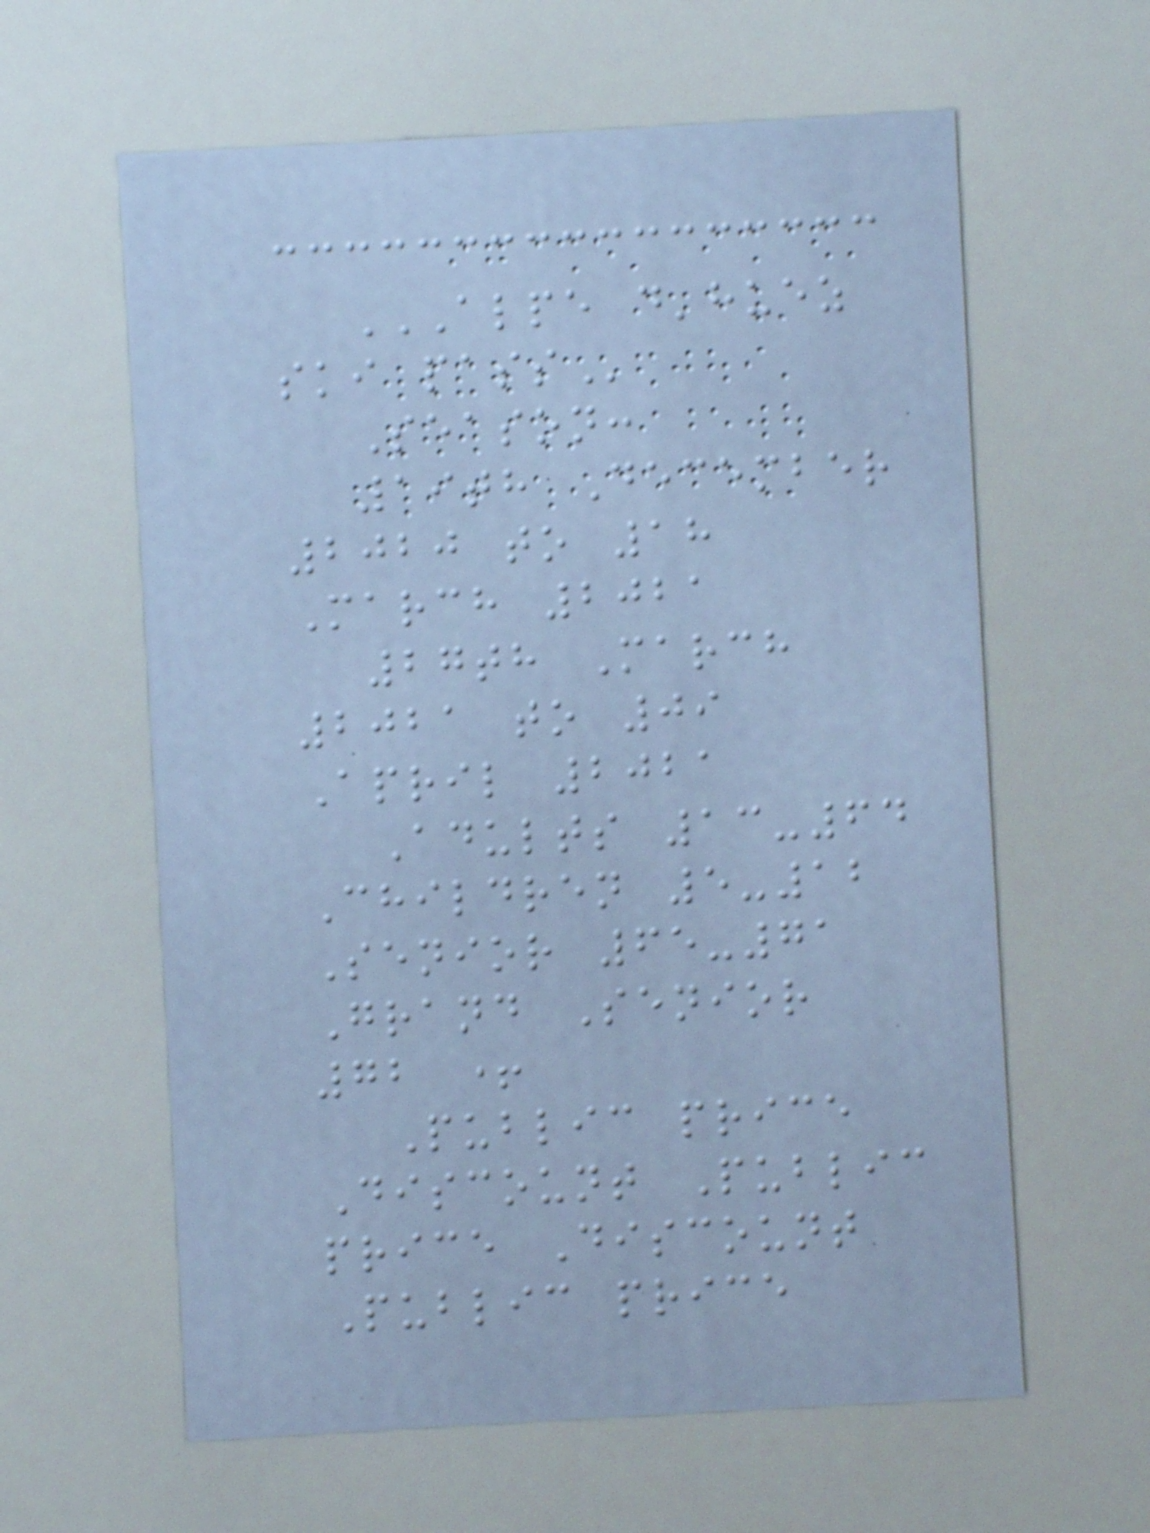ALPE D'HUEZ
SKI PASS
Season:
19th December
2020 to 18
March 2021
27th March
2021 to 09
April 2021
Adults 13-64
Children 5-12
Senior 65-71
Grand Senior
72 +
Public price
Discount Public
price Discount
Public price
